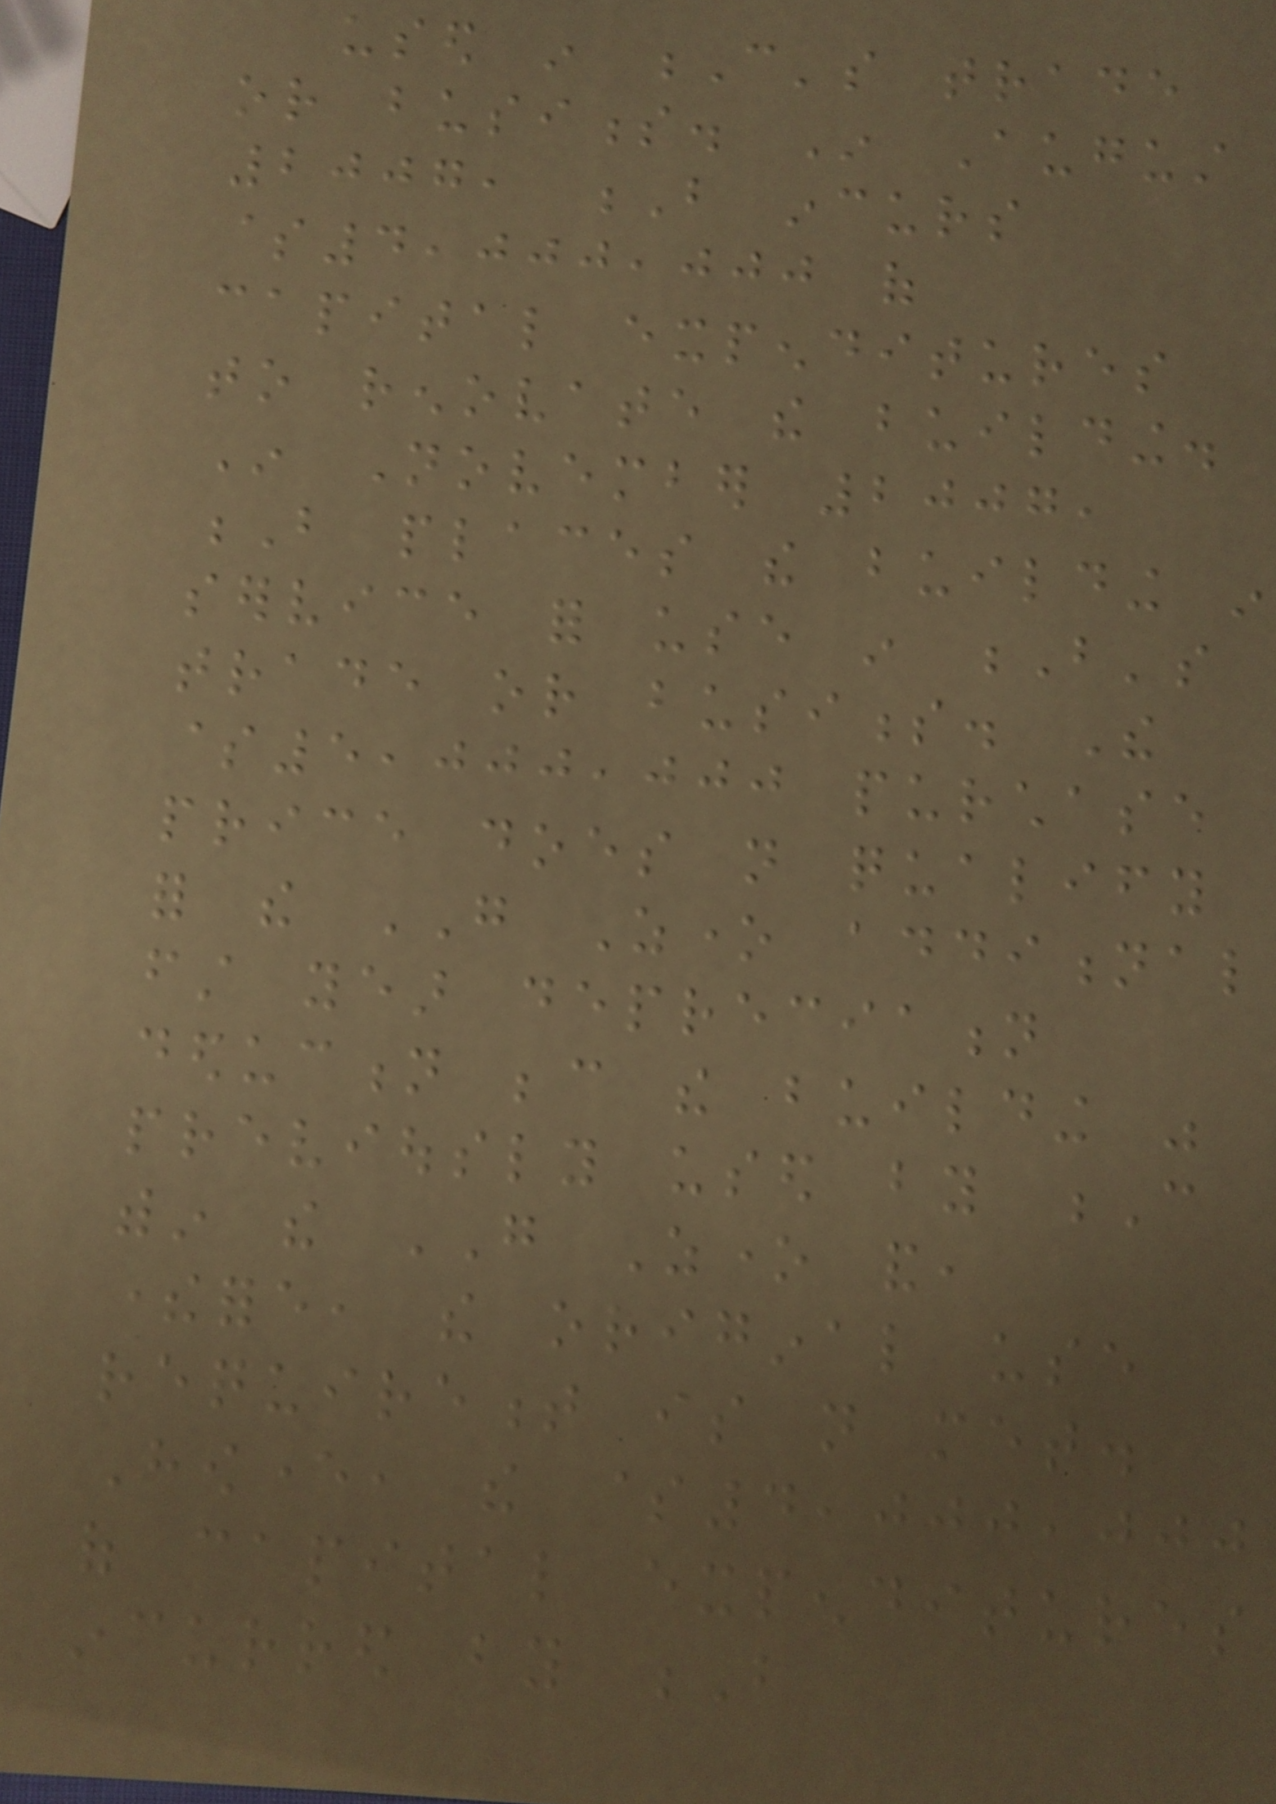used in C's trade
or business. In August
2007, B incurs
$4,000,000 of
capital expenditures
to renovate the building.
In November 2007,
B places the building in
service for use in B's
trade or business. The
$5,000,000 purchase
price does not qualify
for the GO Zone additional
first year depreciation
deduction because the building was
previously used by C
within the GO Zone and,
therefore, the original use
requirement is not met.
However, the $4,000,000
of capital expenditures
incurred by B
